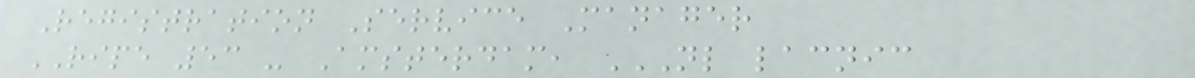Registration Service Manager
RIPE 53 - Amsterdam, NL LACNIC
